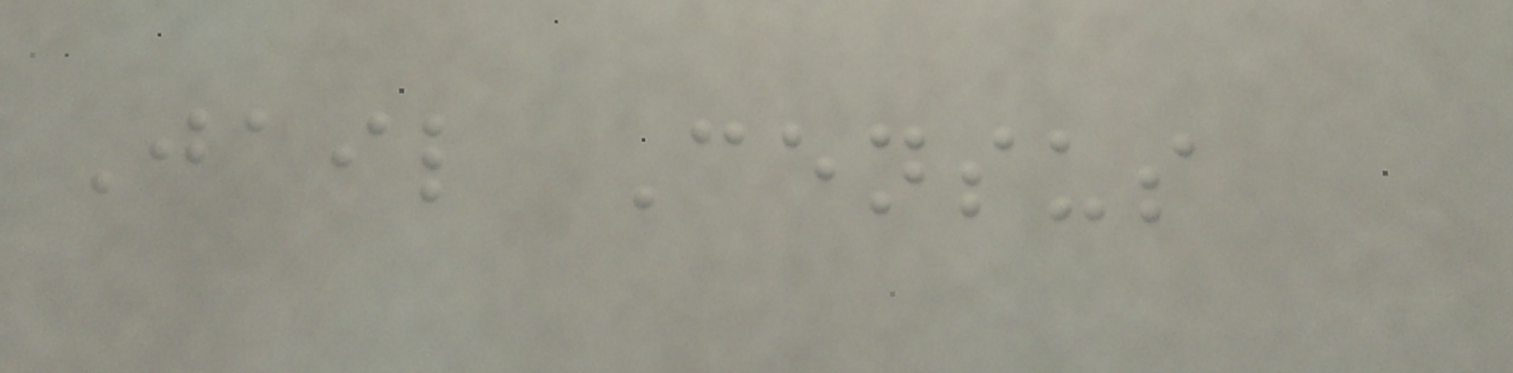Jail Census
